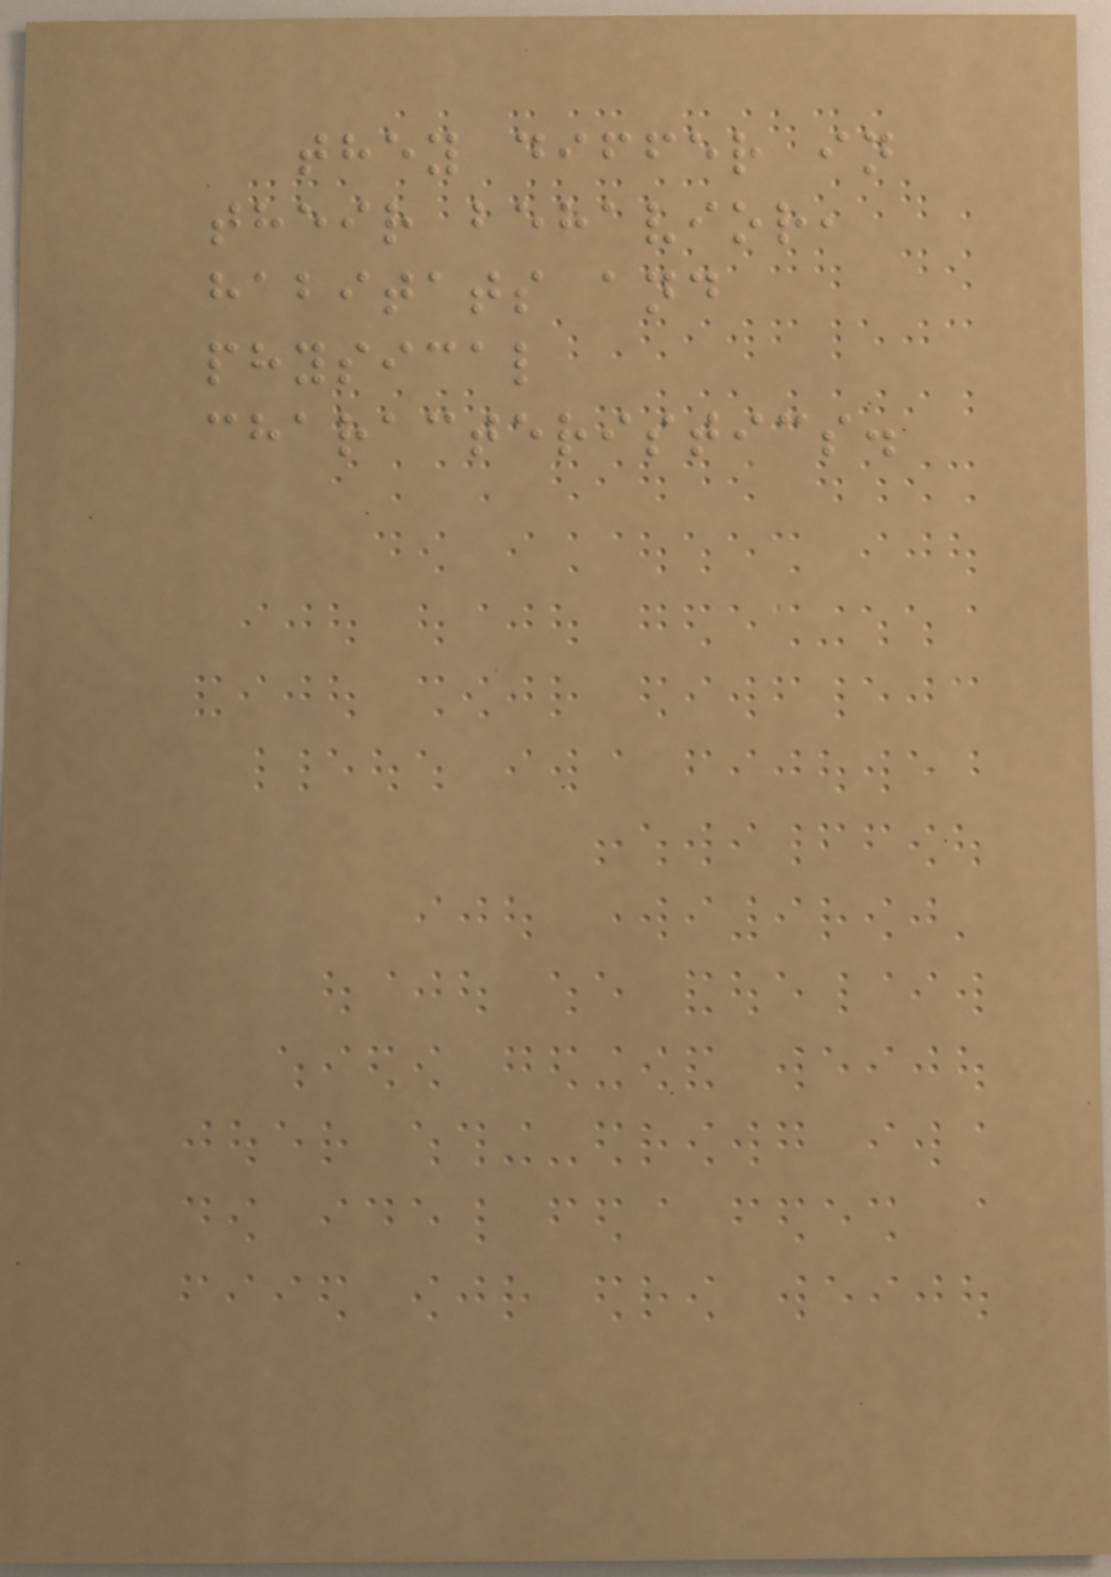they differ in
their behavior,
habitats and
physical
characteristics.
